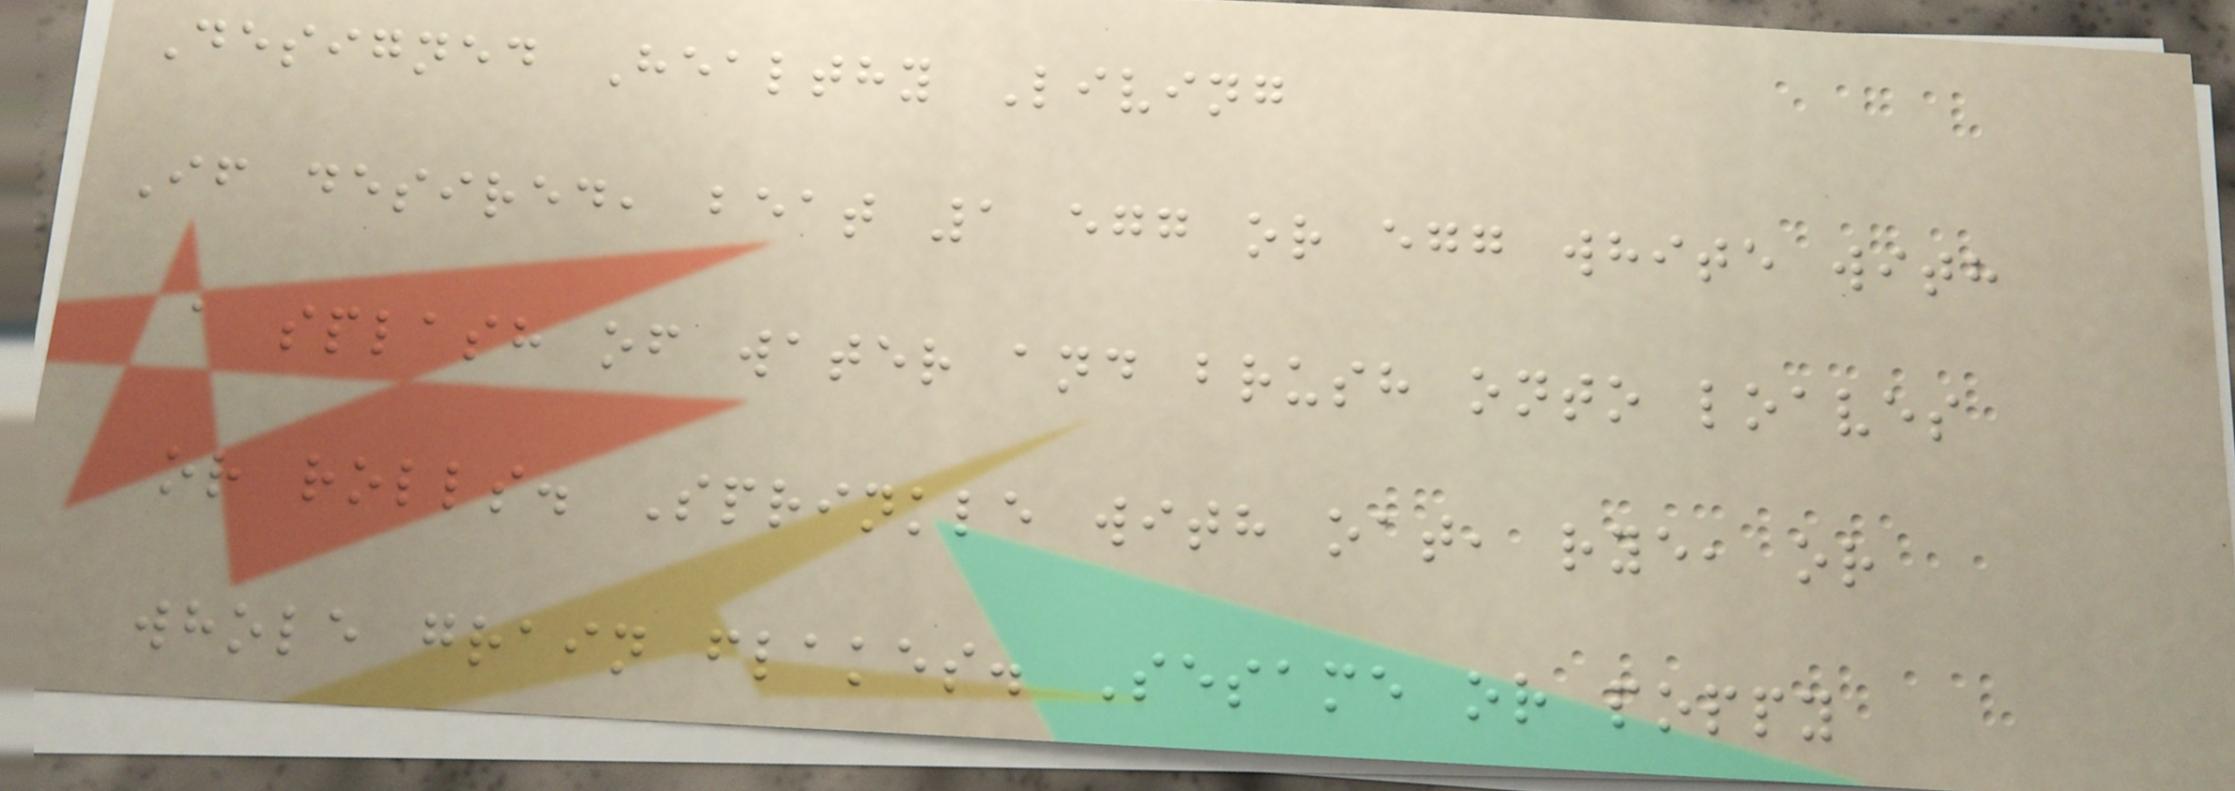Designed Healthy Living
If desired, beat 1 egg or egg white with
a splash of water and brush onto loaves
or rolls. Sprinkle with oat, rye, or
whole grain flakes. Sesame or poppy
